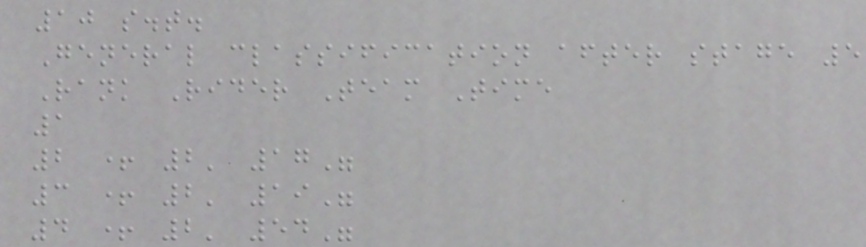10 s.t.
General classification after stage 5
Rank Rider Team Time
1
2 + 2' 17"
3 + 2' 19"
4 + 2' 54"
